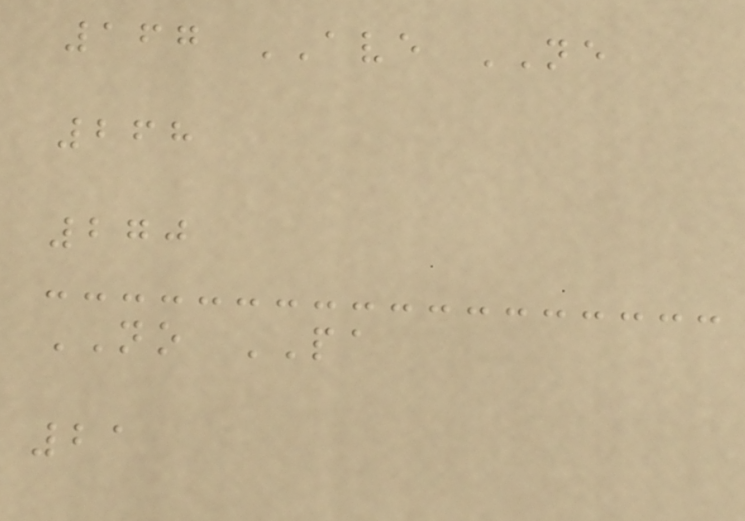167 AVE NE
268
270
NO PA
21
